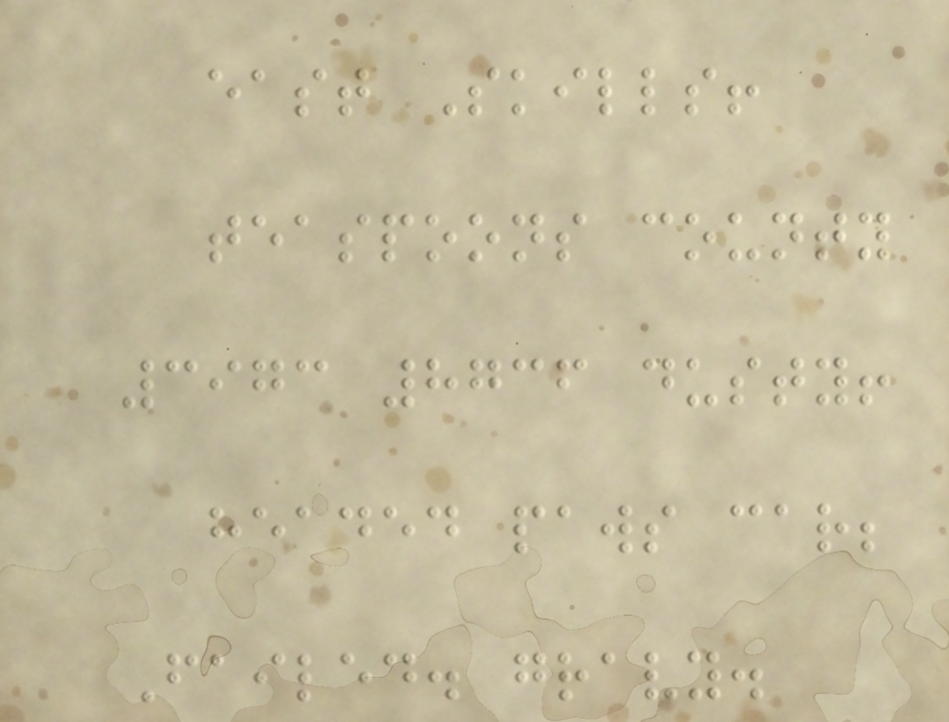east Skills!
teaspoons county
3973 8736 dusty!
headed paws car;
Failed. gravy.
